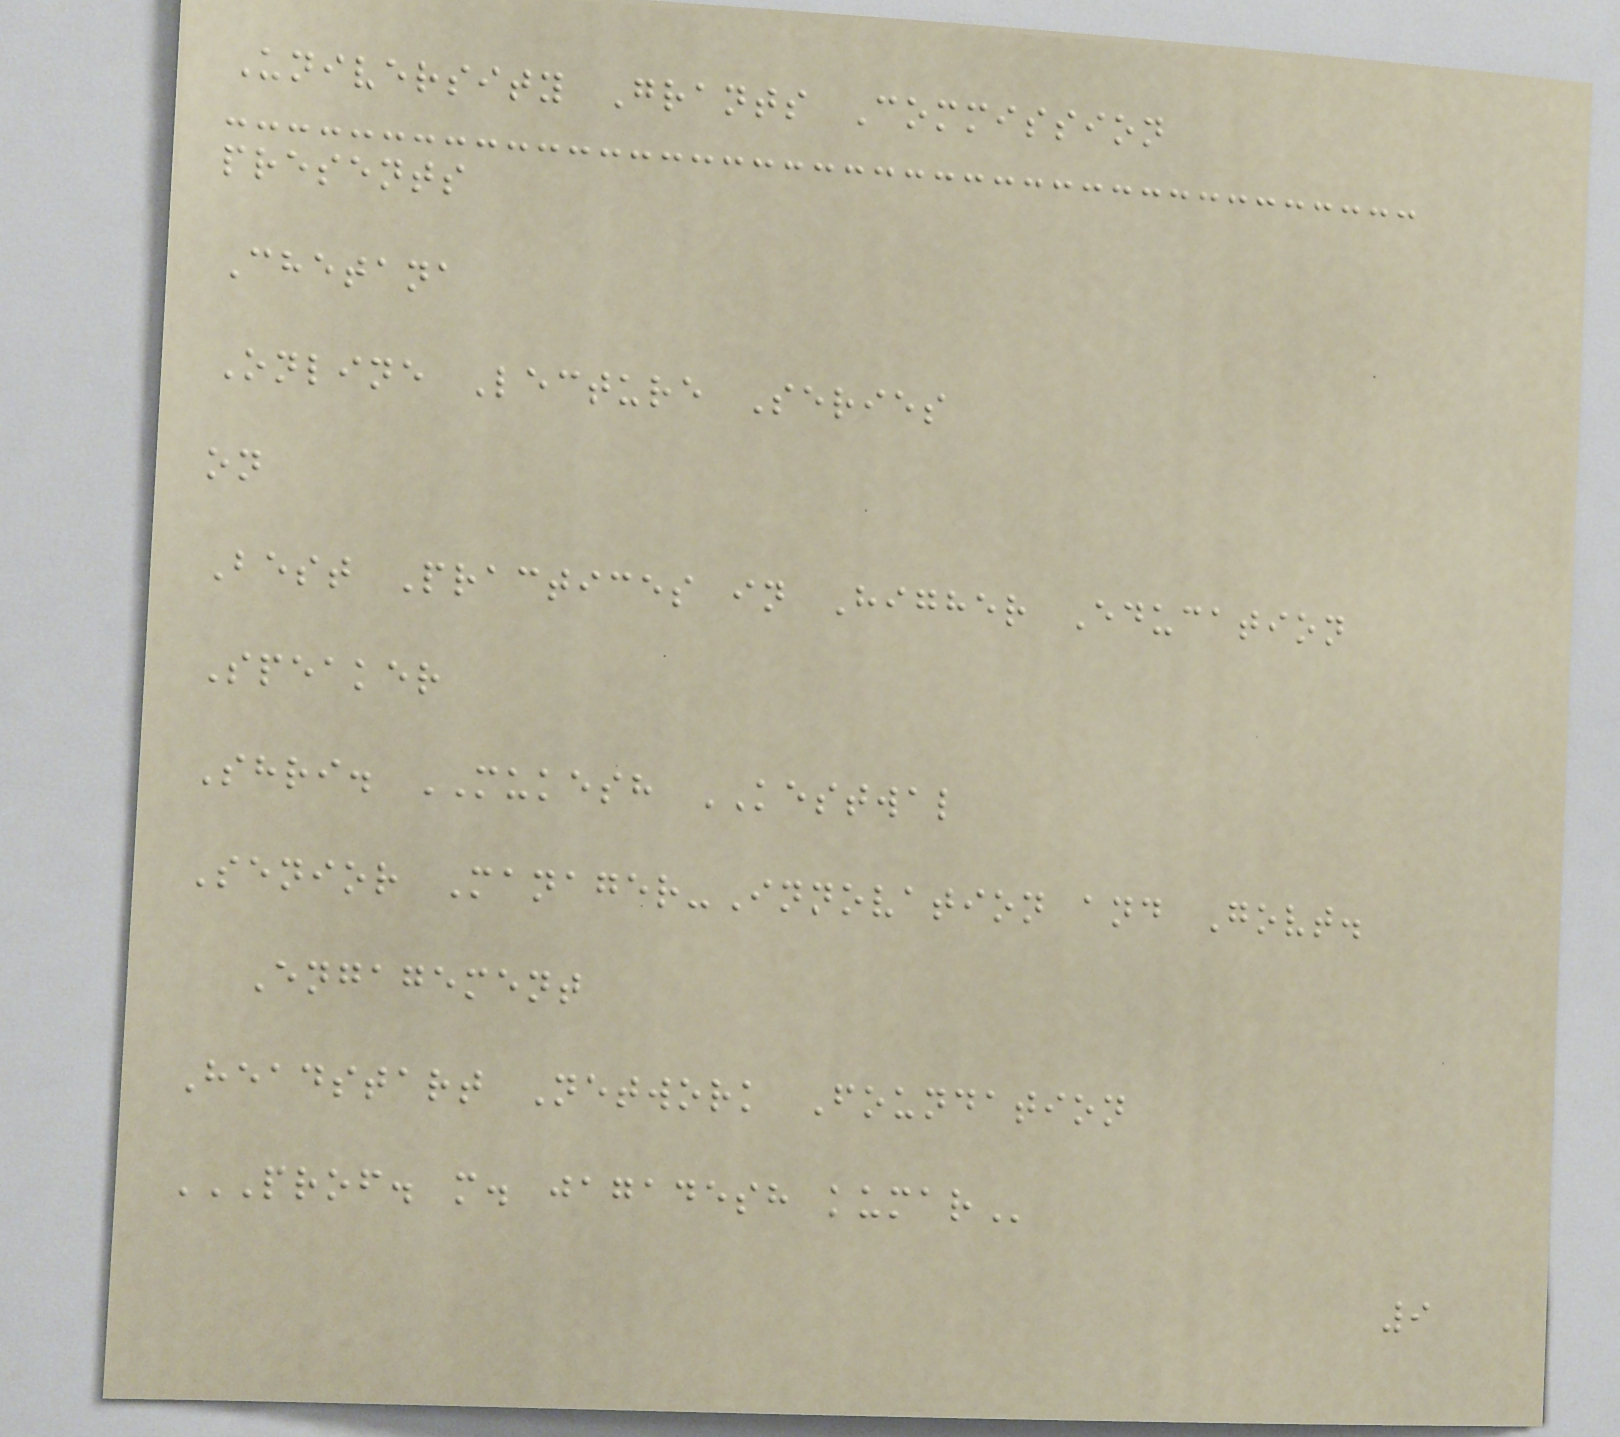University Grants Commission
presents
Chetana
Online Lecture Series
on
Best Practices in Higher Education
Speaker
Shri. MUKESH KESTWAL
Senior Manager-Innovation and Govt.
Engagement
Headstart Network Foundation
PROF. M. JAGADESH KUMAR
9
